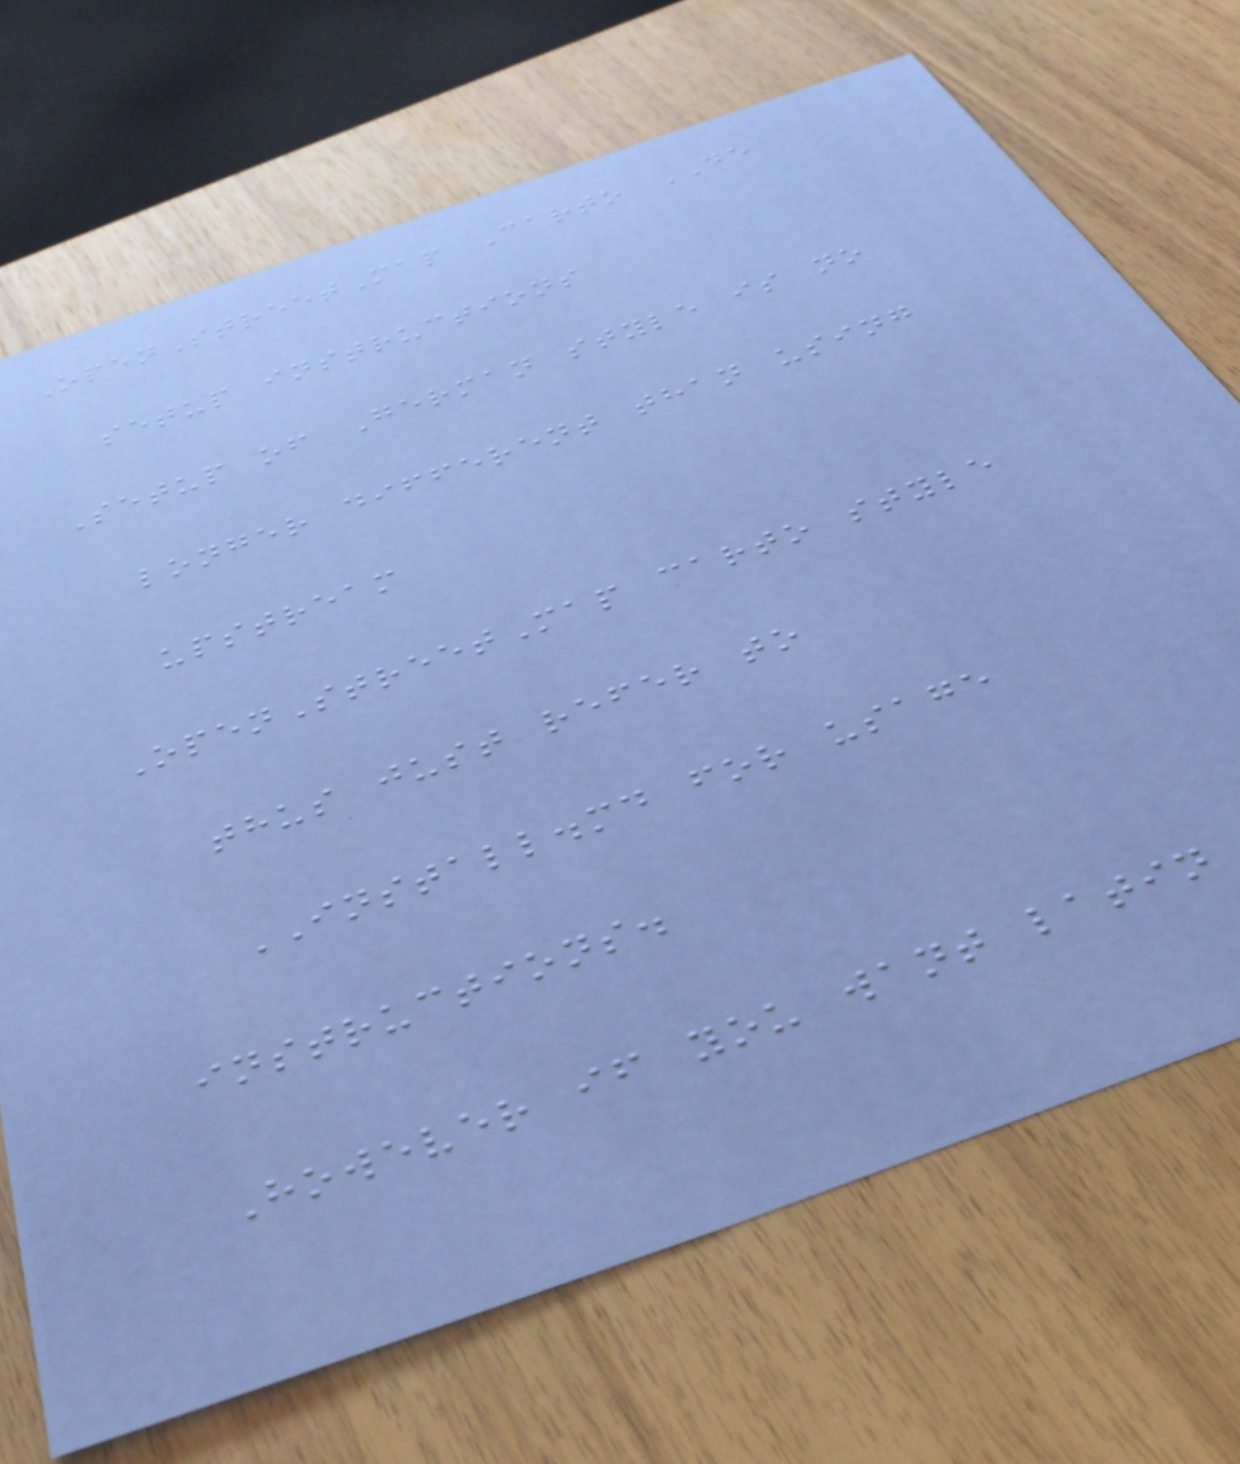OpenStreetMap Carto DE
setup instructions
Setup of German style is no
longer different than using
upstream
OpenStreetMap carto style
thus just refer to
INSTALL.md for usage
instructions.
However if you want latin
